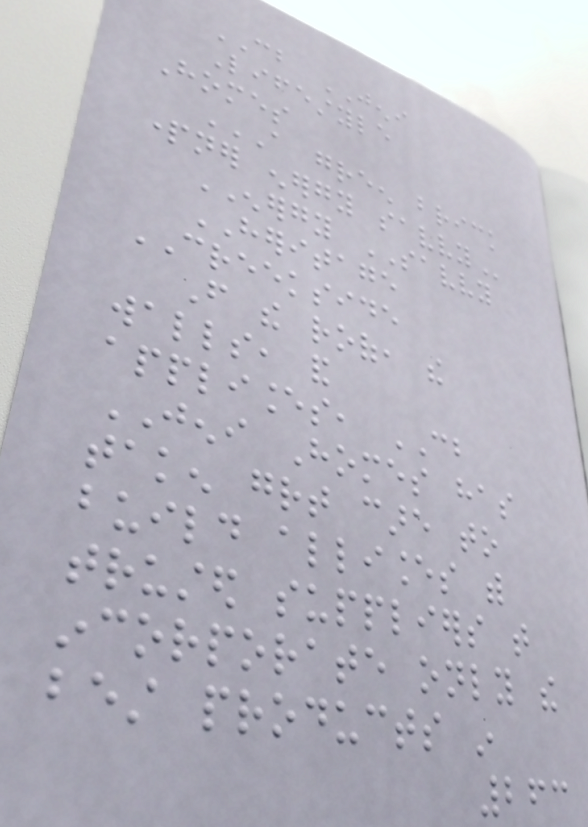CB JENI
Lifestyle
Homes
A GREEN BRICK
PARTNER ENERGY SAVVY
ENERGY SAVVY
HERITAGE
CREEKSIDE
From the roof, the
walls, and
appliances, CB
JENI Homes has
taken great care to
build alliances with
trusted suppliers that
incorporate only the
best products in
263
